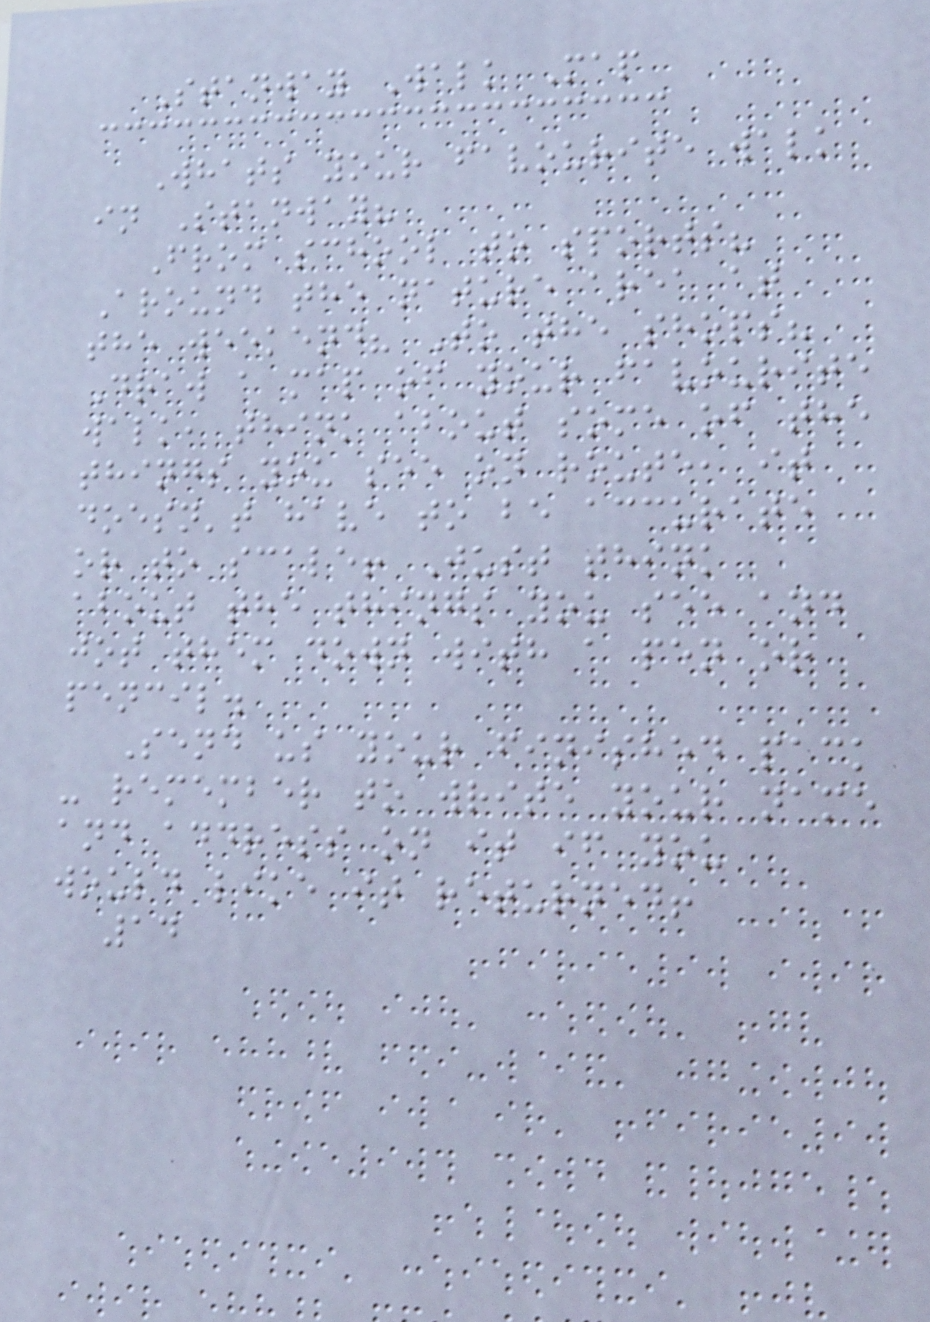Stanway Walk Map
Whats your favourite walk
in Stanway?
From school to sports?
Around the nature area at
the weekend? To the shops?
Draw a map of your favourite
walk, think about some of the
things you see on route, it
doesn't have to be accurate
or to scale! Just think
about the things you see and
jot them down with a pen or
pencil.
Send us your finished pack
- remember to write your name
and address on it if you
would like it returned!
14
